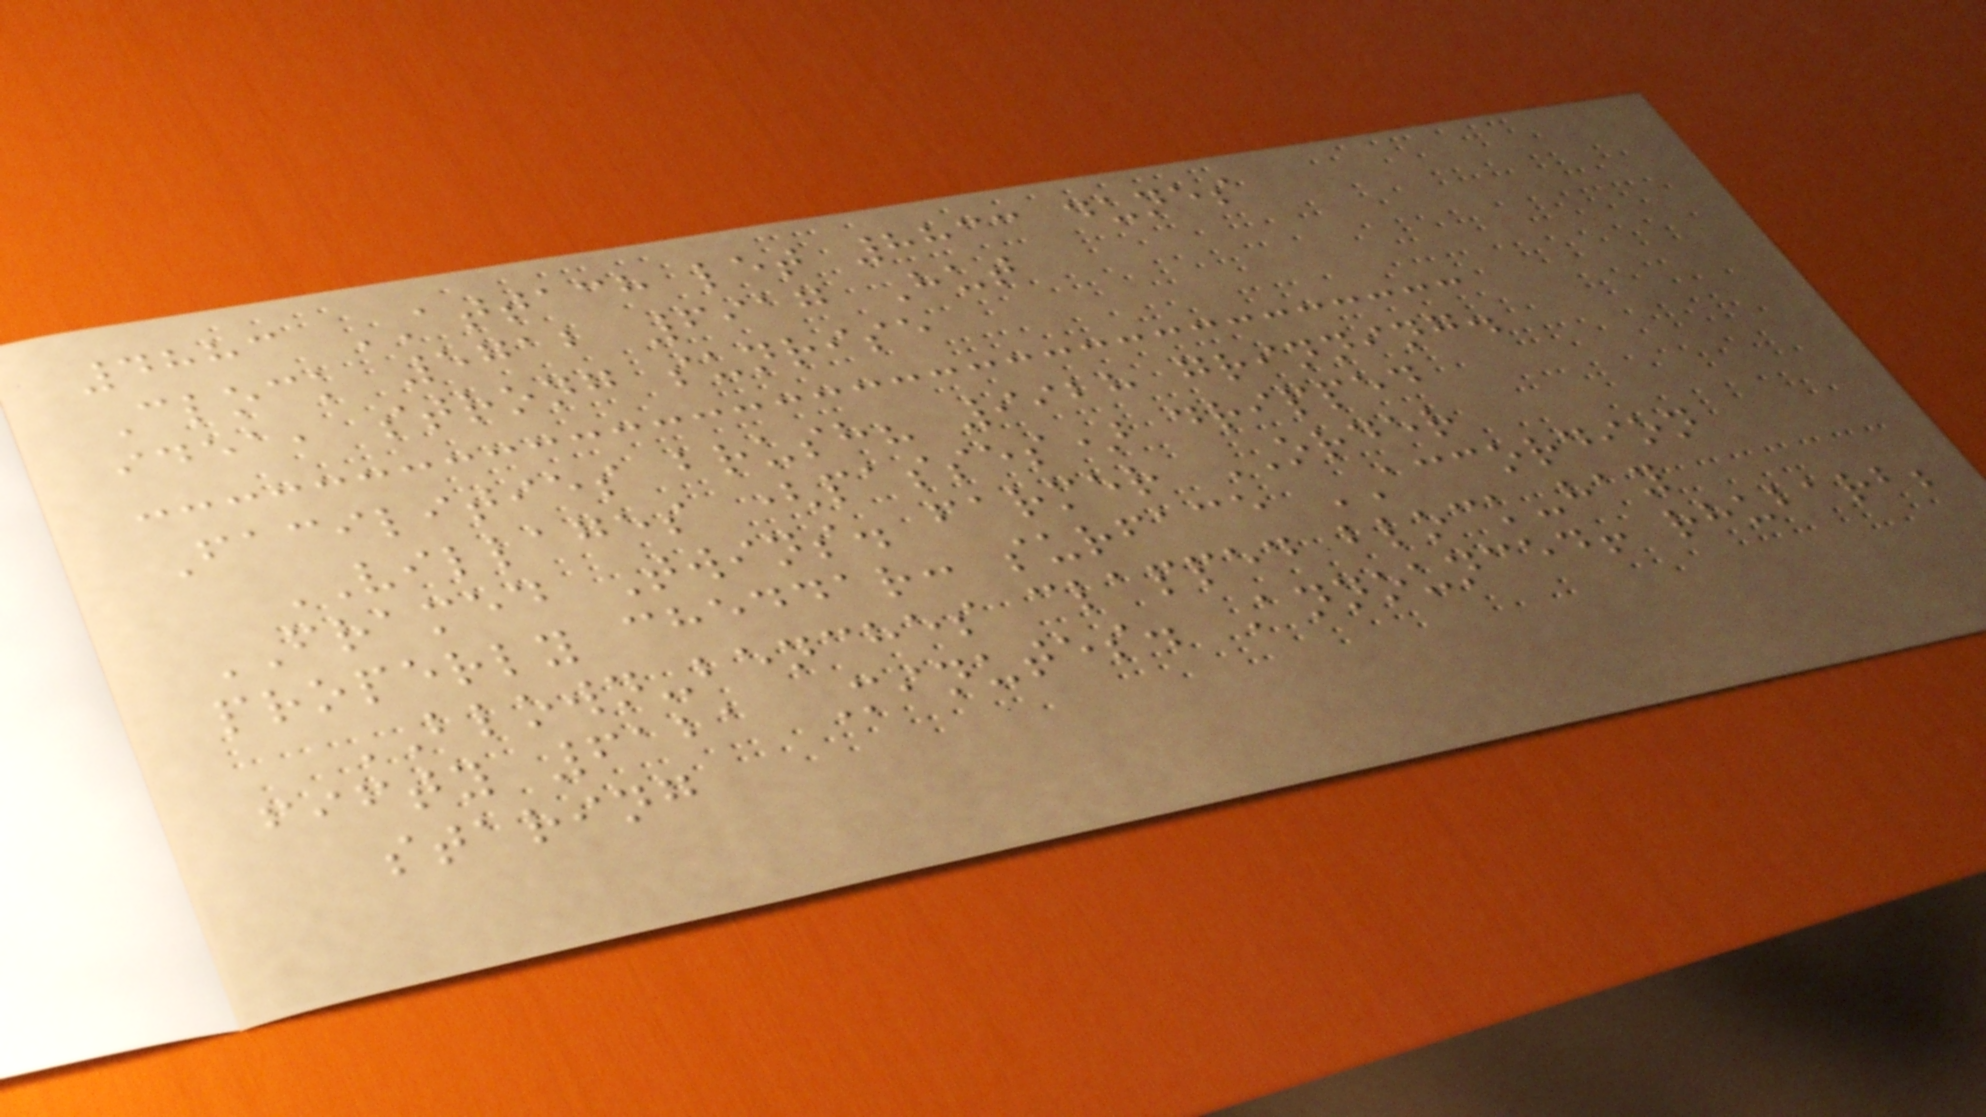4883 ATTACH let 8833 dunes
Clock 5712 6917 Hut
idea, strong sunrise
Facilities brush? 9928 grinning.
VILLAGES (passes) dripped
FRAMED Twins. farmer ORDER
properly cheddar: surface ACCORDION
BLOWN-benches clapped block-hay
fifty 6121 Minutes. Announced! rhubarb;
staring
